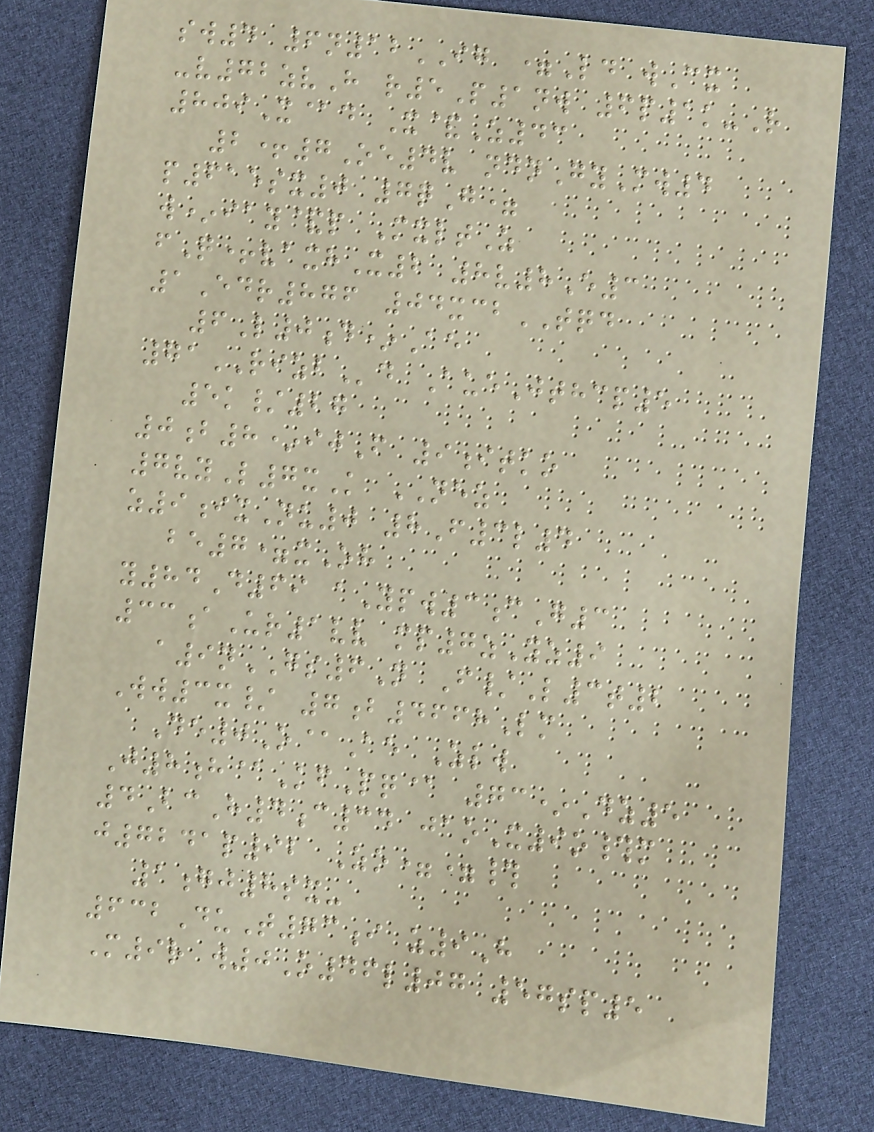sw4 6n12IG =Ld wCx
-v72zvH r5P1nw 6p1k-R
809X@d X&Z43
2+7Oe4v ndnGyMw4
p615sx0 7qG=
w*iay&p MxltZ
fQ+vaxhX2 8v8E3
1Edr876 04xcbTQD
6L0d*Ae
71RIZBd AueJthcp5
5k/27
0b8*ijF 9itko
7vyL7xK NEZ
z9ixNu0 8F3l4
be7=xOh
y84D69 aYpw3cG3
33aUr1vv mp7zYz9
a9nGS6N F/L3t2
Ww3x/ 7b4668Lm
De0O@Ae Zlw
J8h@KfPq@ 73*Dz5
4BcH4c34 jaoX9o#m
j7241p92 Zo==#
1gj8sx-
632DuT73i z9H
M9r w0O46l07 57sp5
